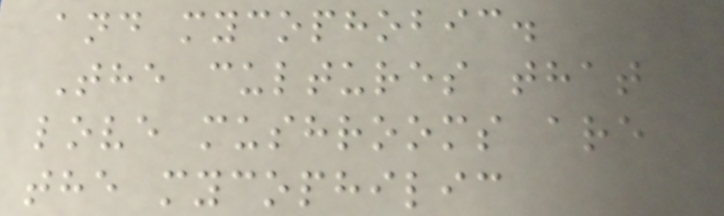and mycophobic.
The cultures that
love mushrooms are
the mycophilic
